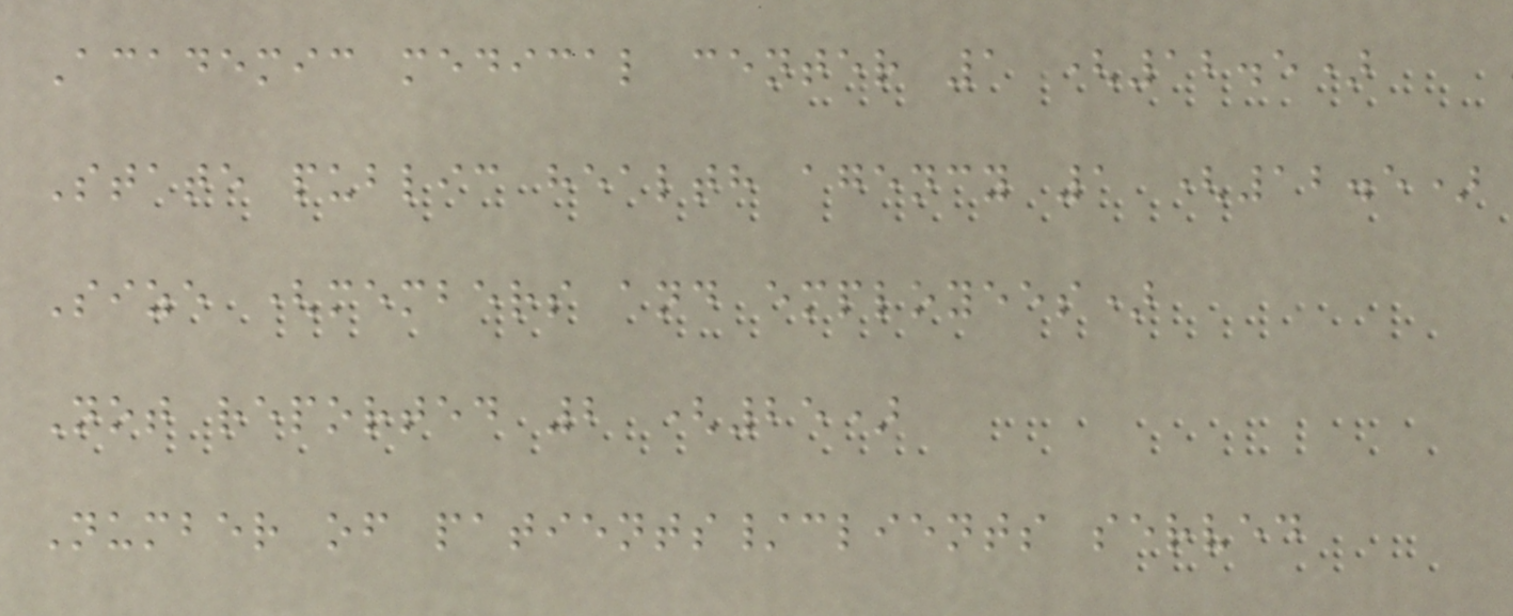Academic medical center 1 (12.5)
State public health agency 1 (12.5)
Size (members and employees)
Not reported 2 (25)
Number of patients/clients served
